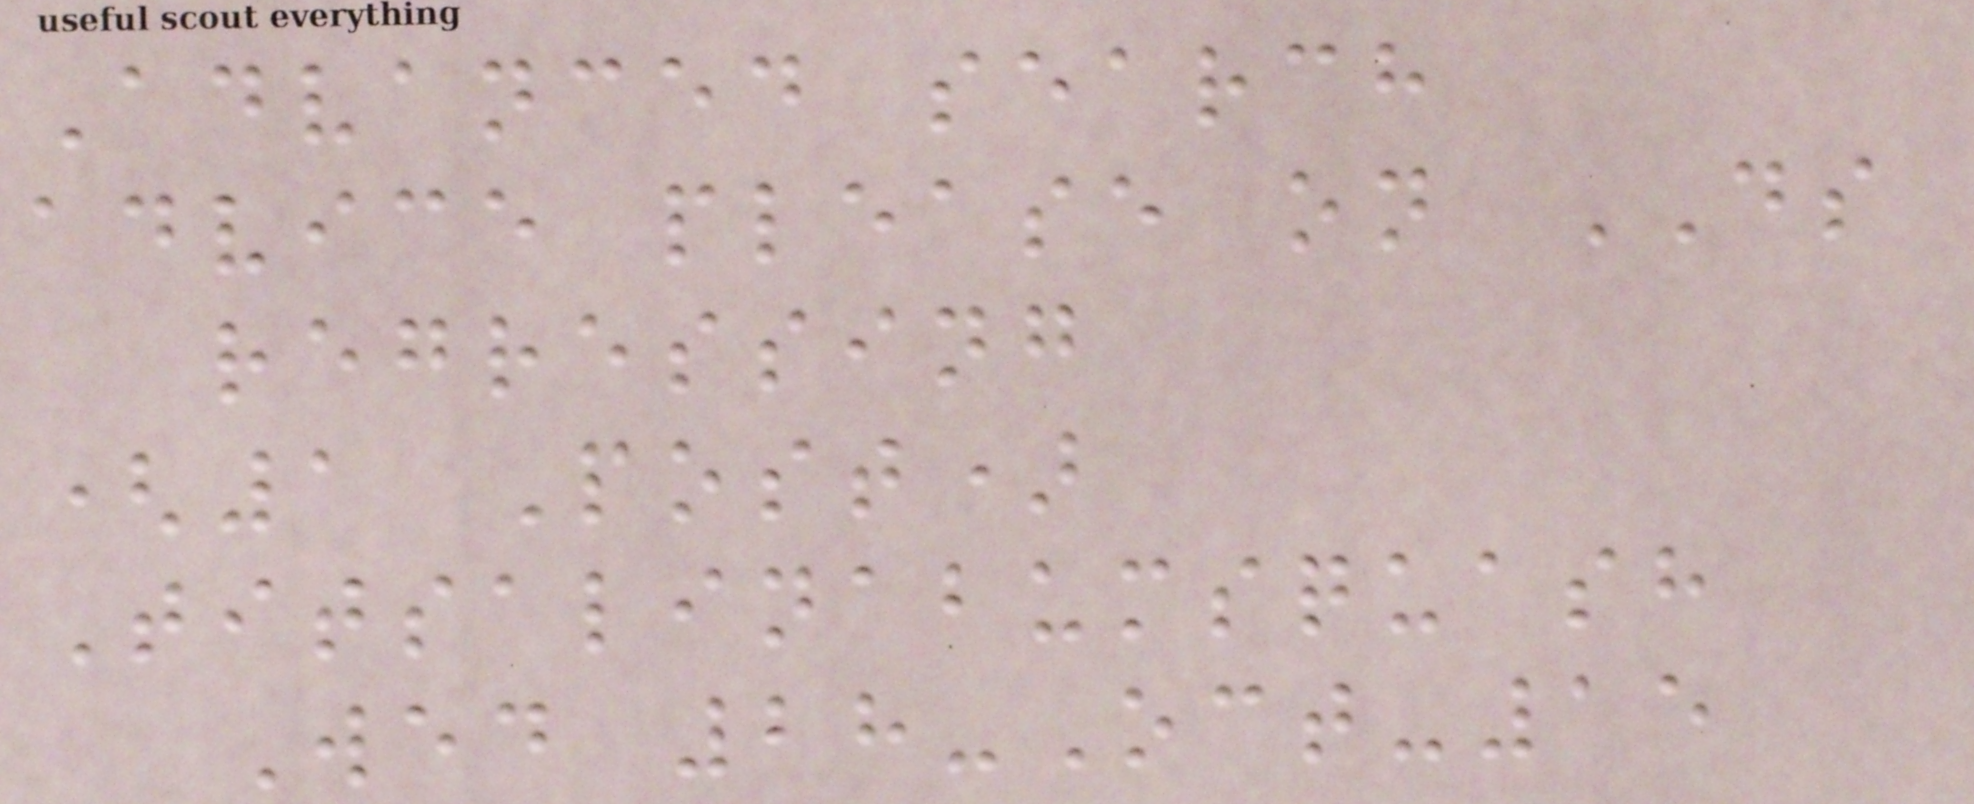Advanced search
advice please on DS
regressing
(1 Post)
Titsalinabumsquash
Wed 28-Oct-15
